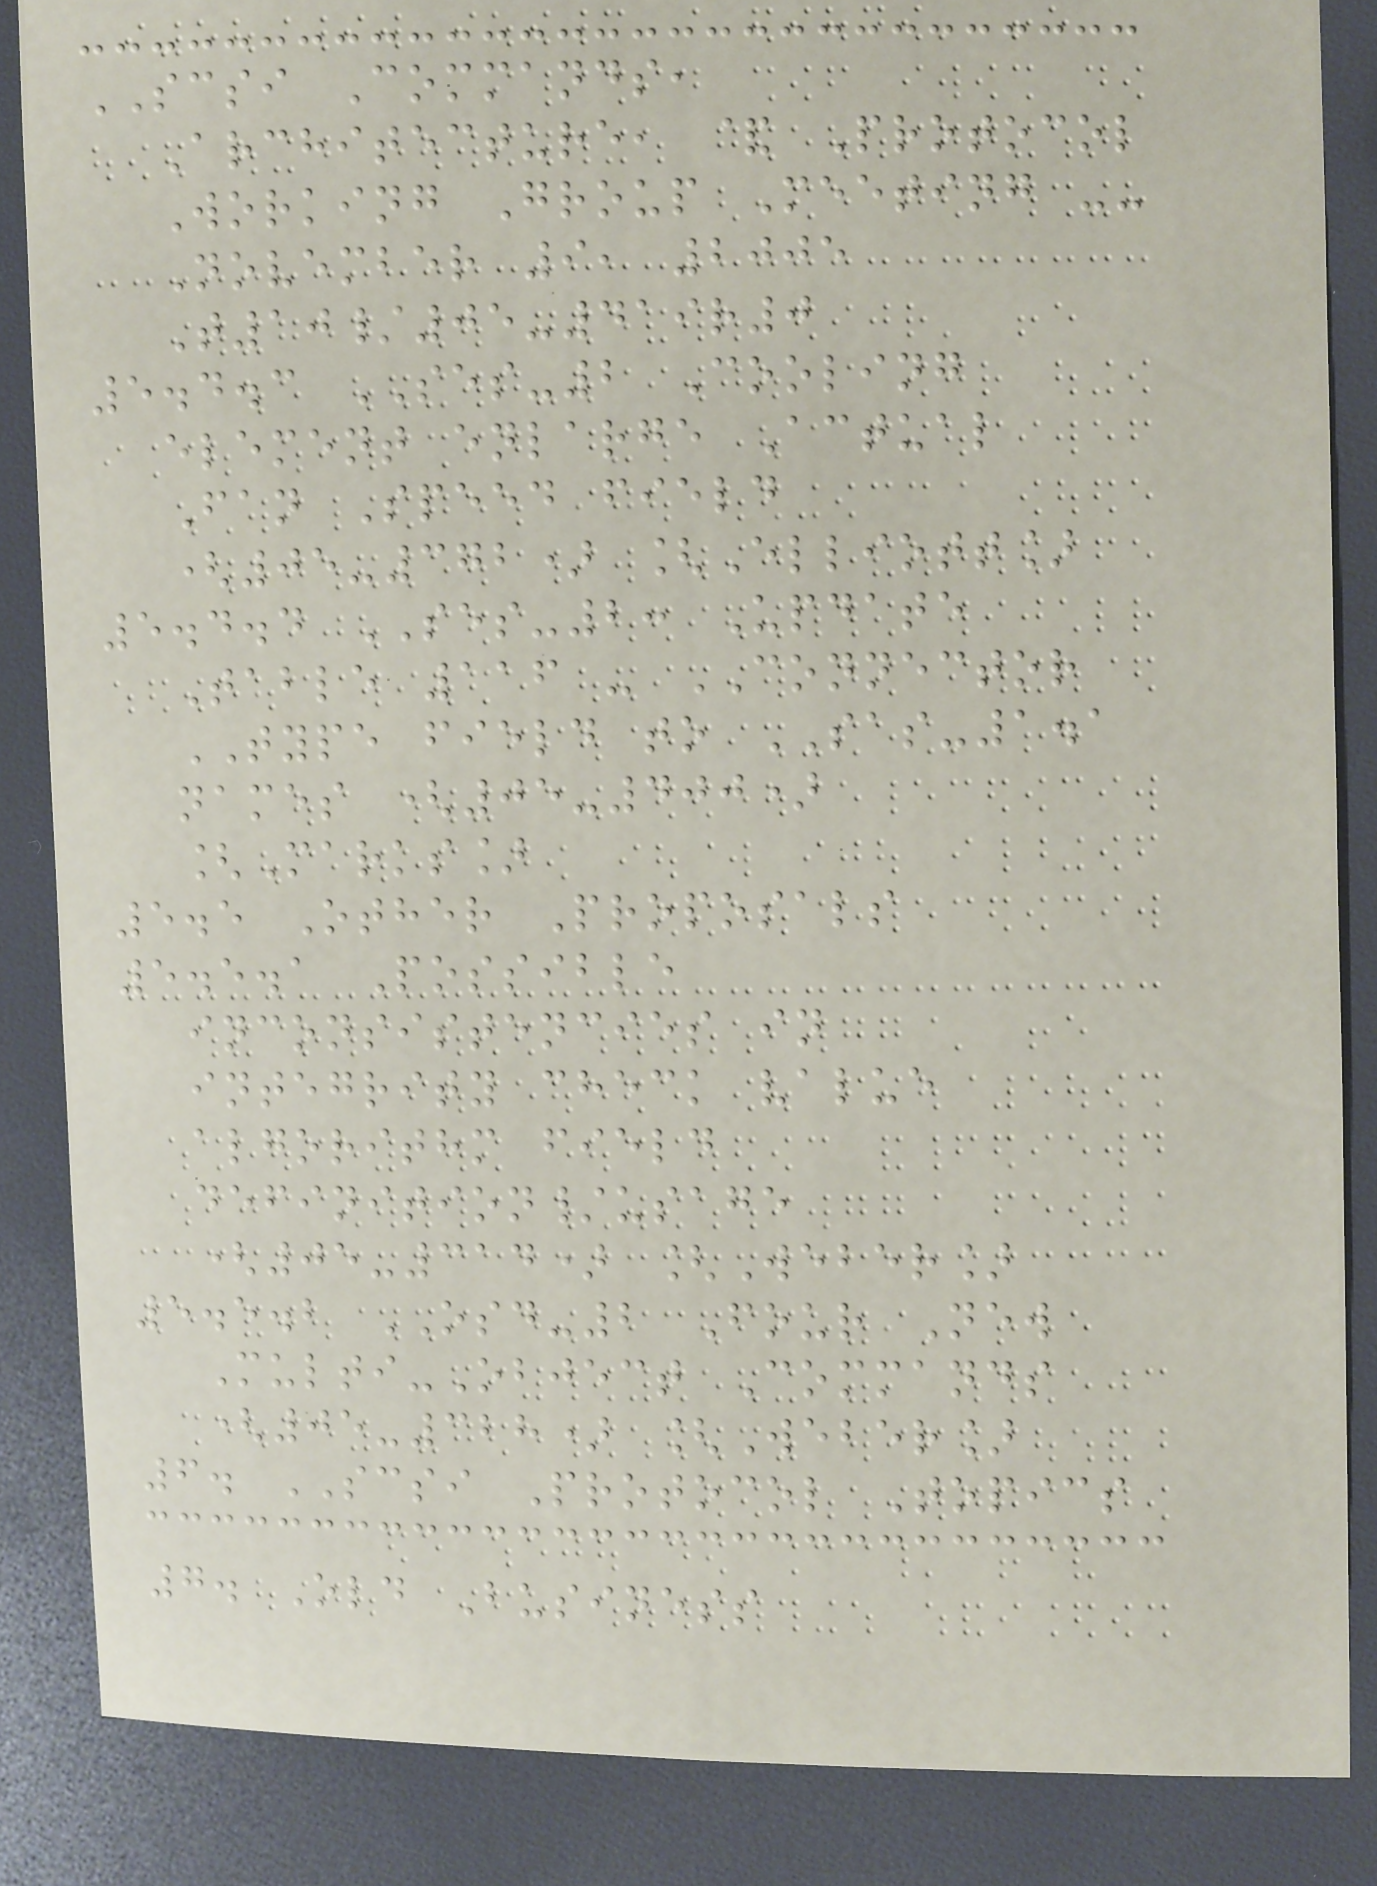SCSI Commands,
Architecture, & Protocol
Working Group Meeting --
November 9, 2005
T10/05-419r0
5.4.3 SES-2 Cooling
element enlarge Actual
Fan Speed field
(05-372) [Elliott]
5.4.4 SES-2: Update
Table 116 - CONNECTOR
TYPE field to SAS-1.1
names (05-400)
[Marks]
5.5 Other Proposals
5.5.1 Possible
inconsistencies in
integrity check value
algorithm field
definition/usage
(05-314) [Weber]
5.5.2 OSD-2 Four New
Multi-Object Commands
(05-328) [Weber]
6. SCSI Protocol Topics
7. Old Business
